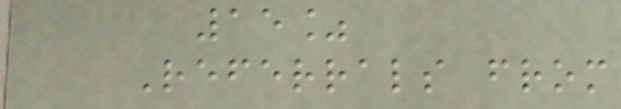15%
Referrals from
